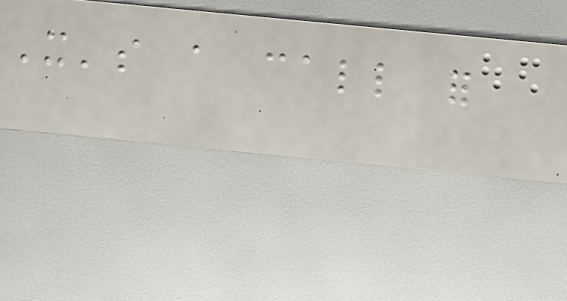It's a call for
